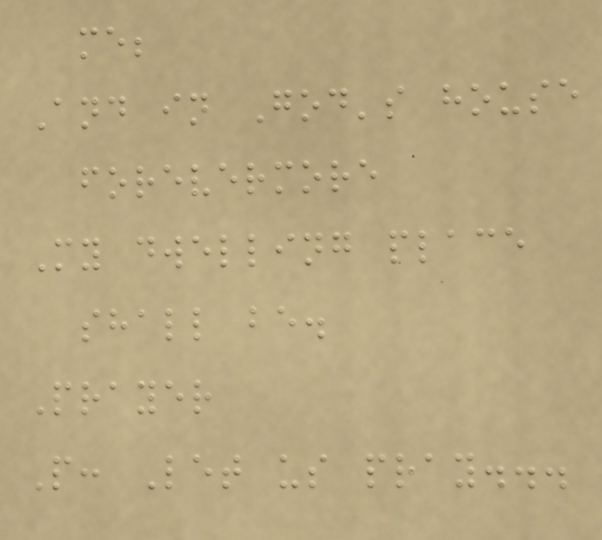me;
And in God's house
forevermore
My dwelling place
shall be.
Prayer
P: Let us pray...
